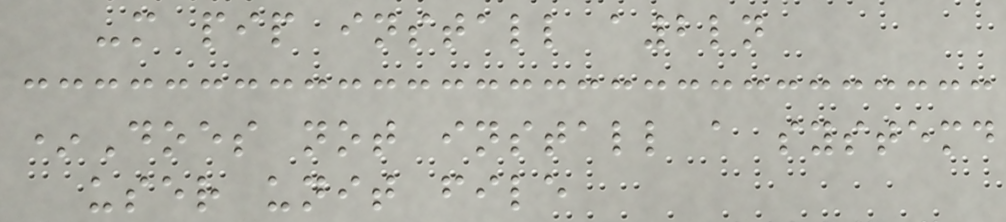-m pip install a2ln
*Does not install a systemd
user unit file
